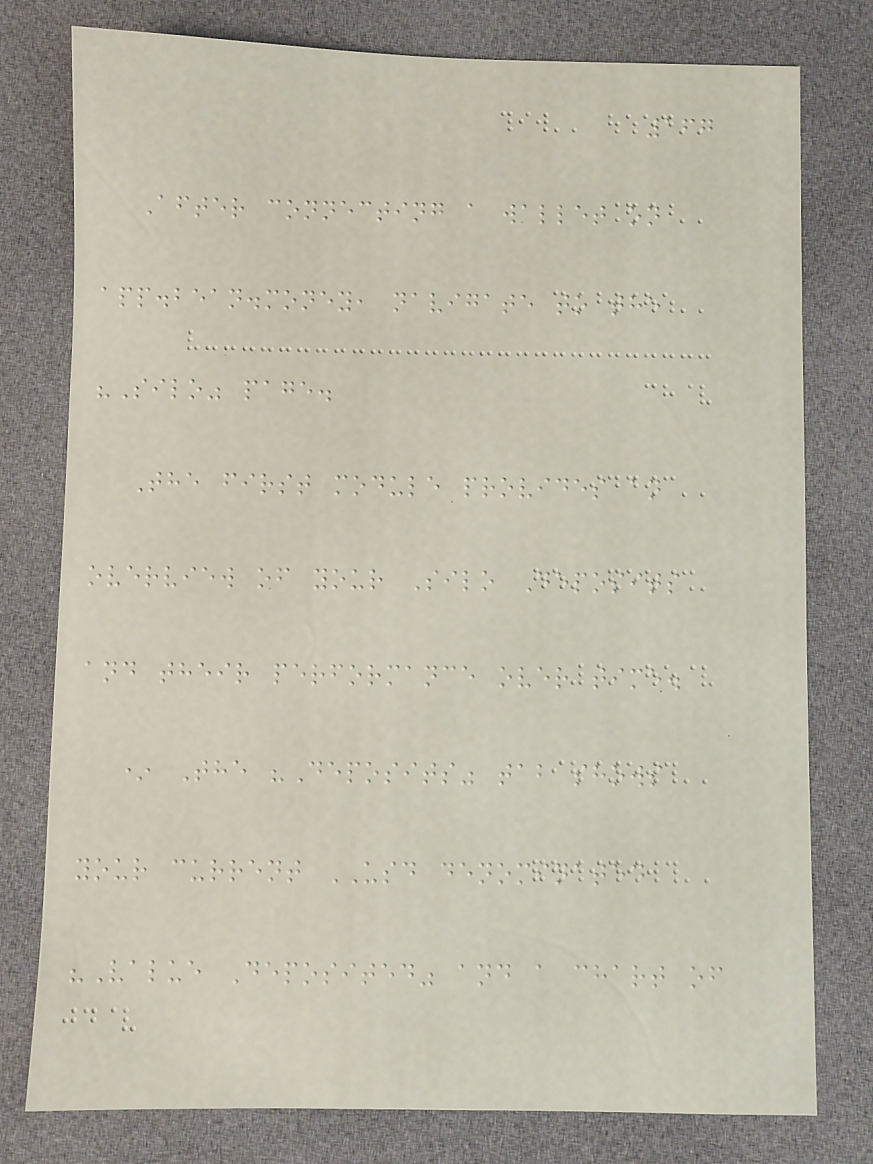167
After connecting a wallet on
app.bean.money, navigate to the
"Silo" page.
The first module provides an
overview of your Silo Deposits
and their performance over time.
* The "Deposits" tab shows
your current USD denominated
"Value Deposited" and a chart of
